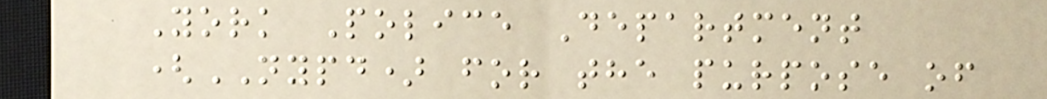York Police Department
(NYPD) for the purpose of
